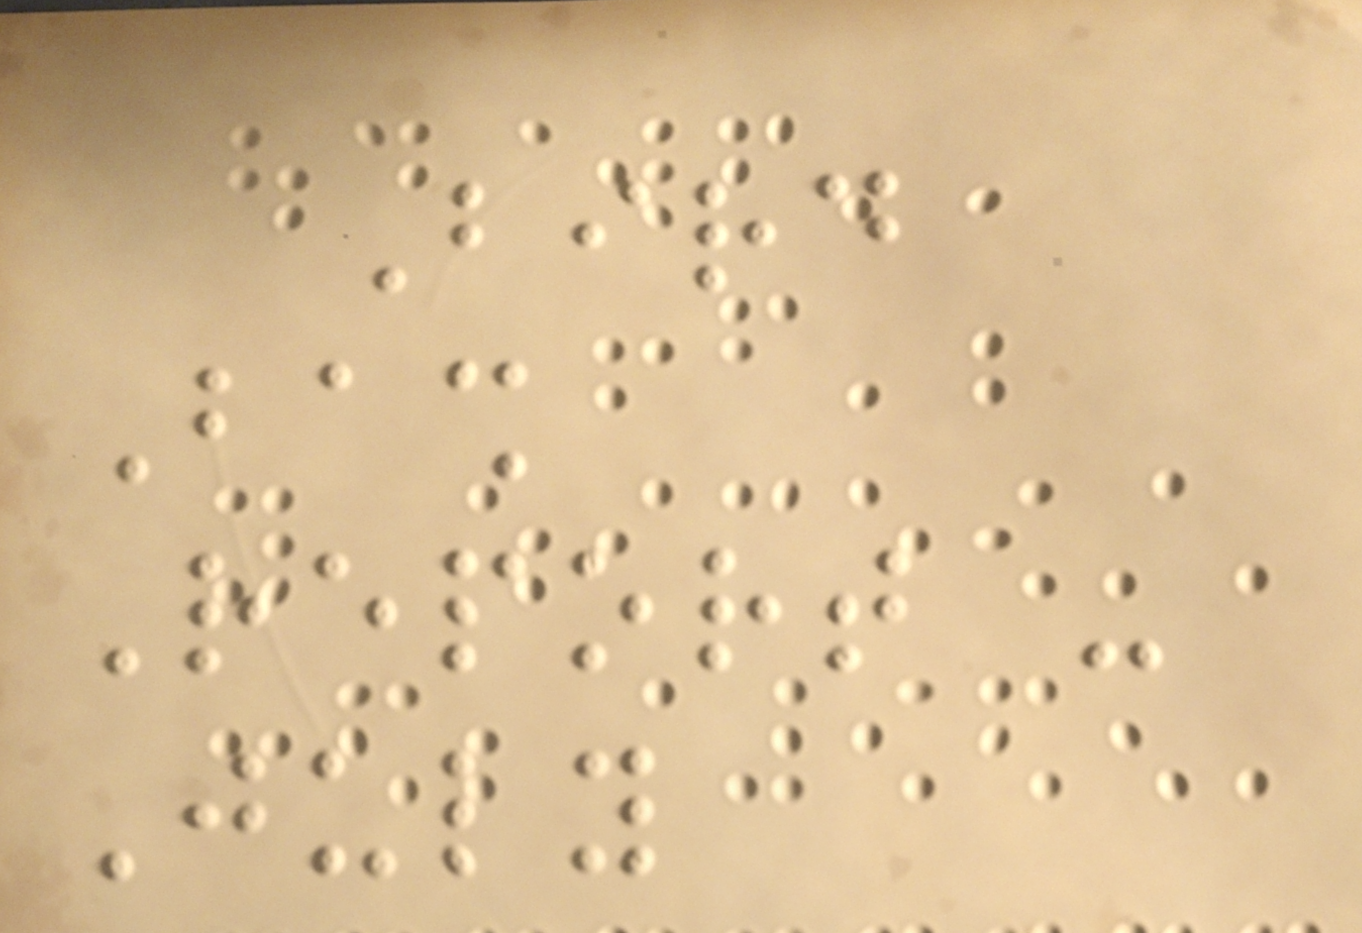Bird
Bash
Report -
July
